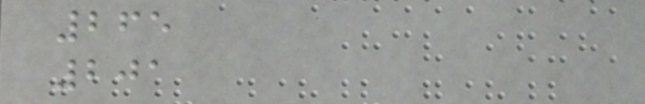265
201
